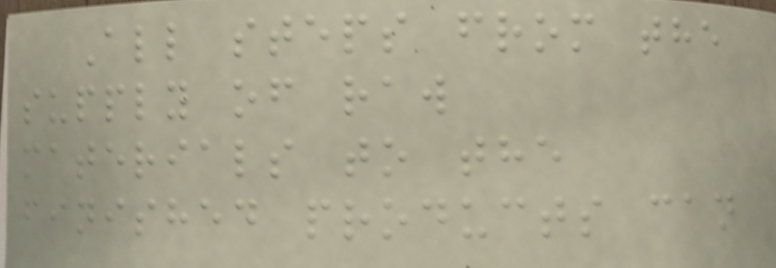All steps from the
supply of raw
materials to the
finished products can
